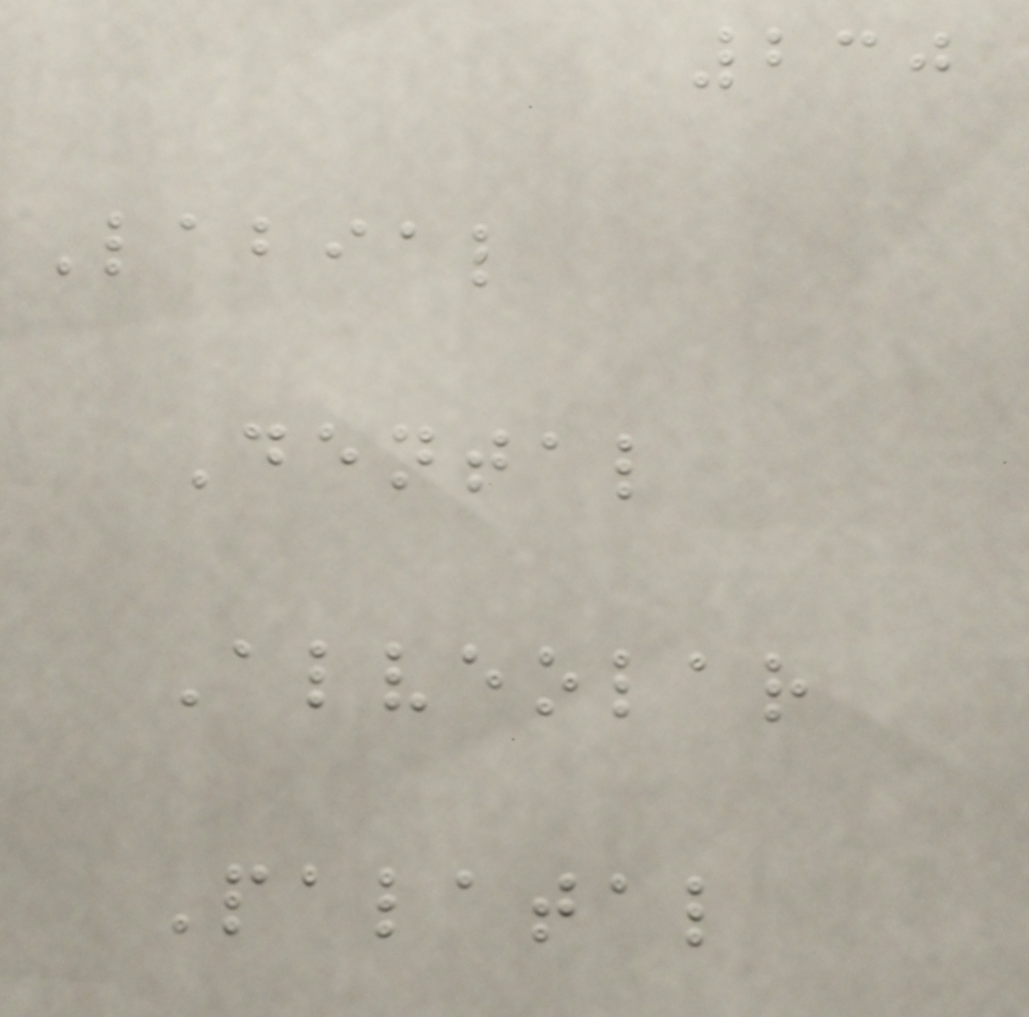230
Labial
Dental
Alveolar
Palatal
